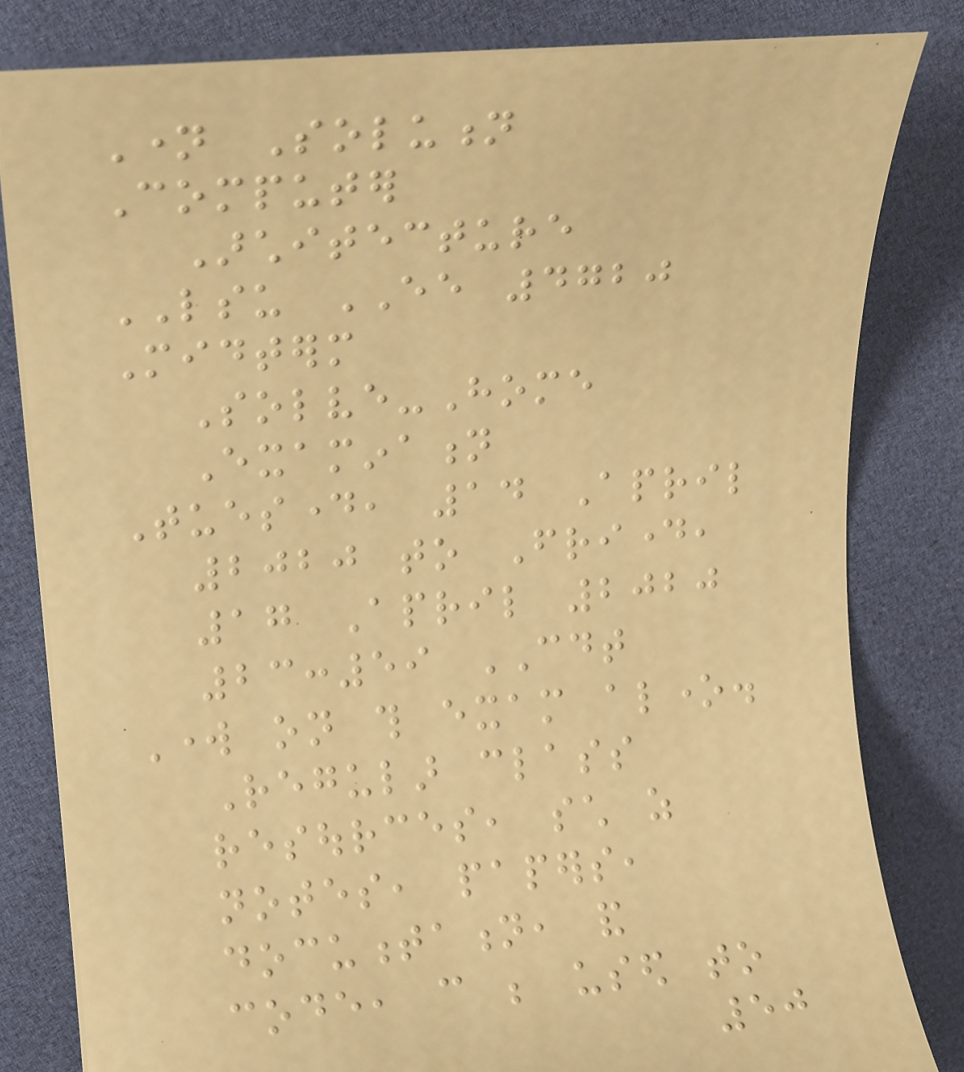Name Solution
Computer
Architecture
LSU EE 4720
Midterm
Solve-Home
Examination
Tuesday, 14 April
2020 to Friday,
17 April 2020
23:59 CDT
Work on this exam alone.
Regular class
resources, such as
notes, papers,
documentation, and
code, can be used to
50
